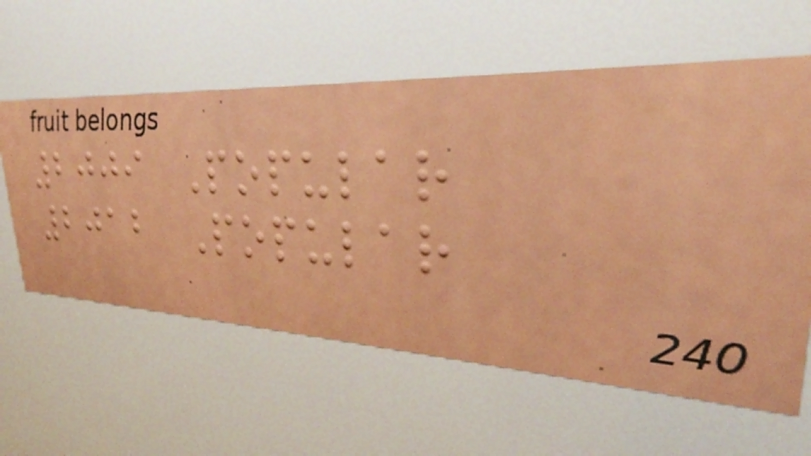2009 Popular
2012 Popular
